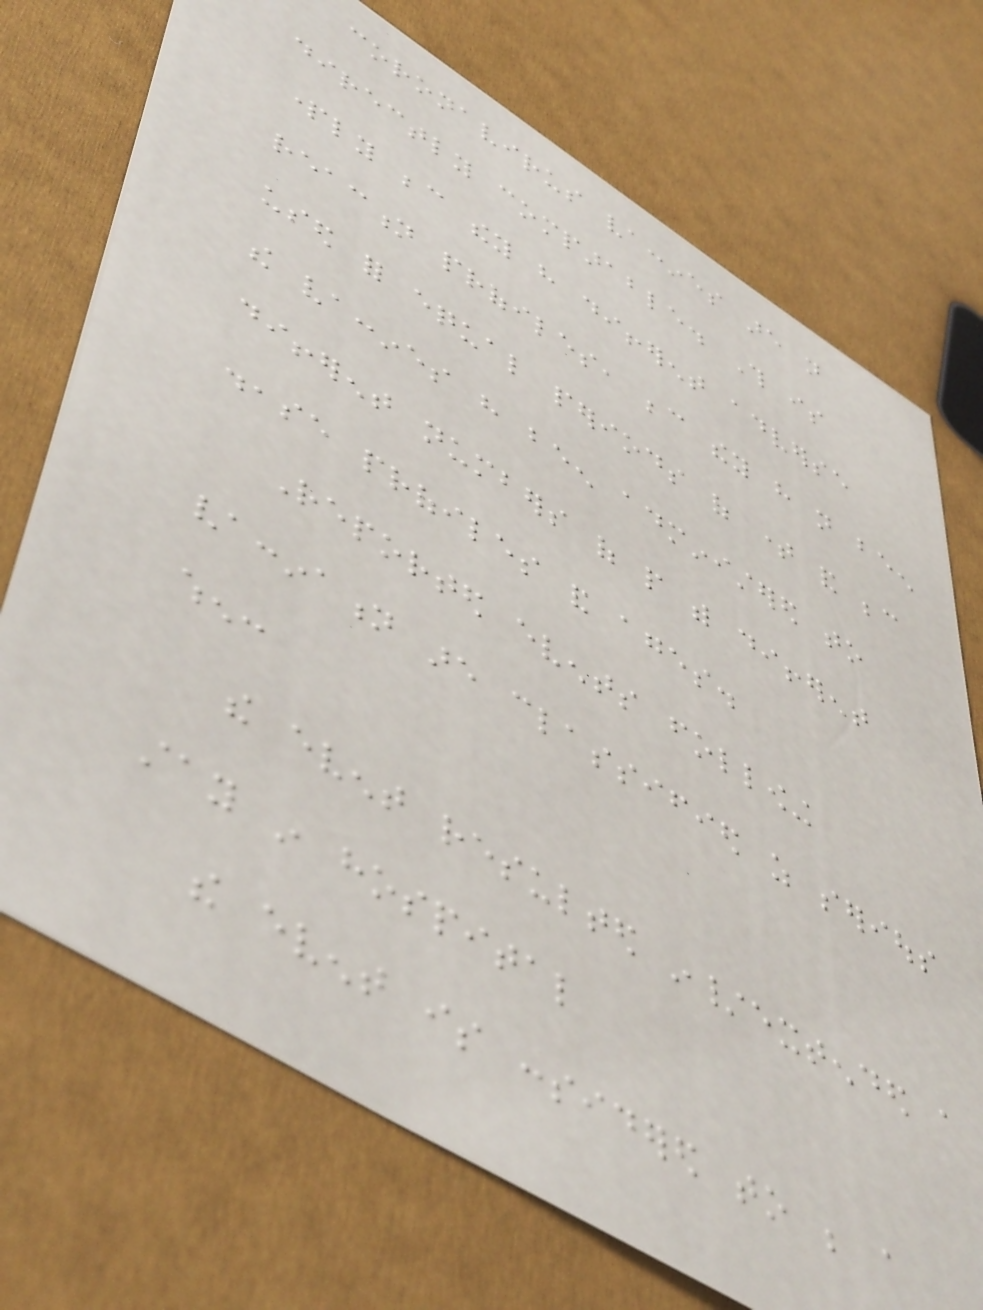coronavirus vaccines are not
directly comparable. This is
partly because they have different adverse
reaction profiles, because they have not been
used for equal periods of time and because
the vaccines have been administered to
different numbers of people with different
disease profiles and ages.
Reported events following
vaccination are classified as serious
when:
the event resulted in/extended a
stay in hospital
the event is considered to be a
